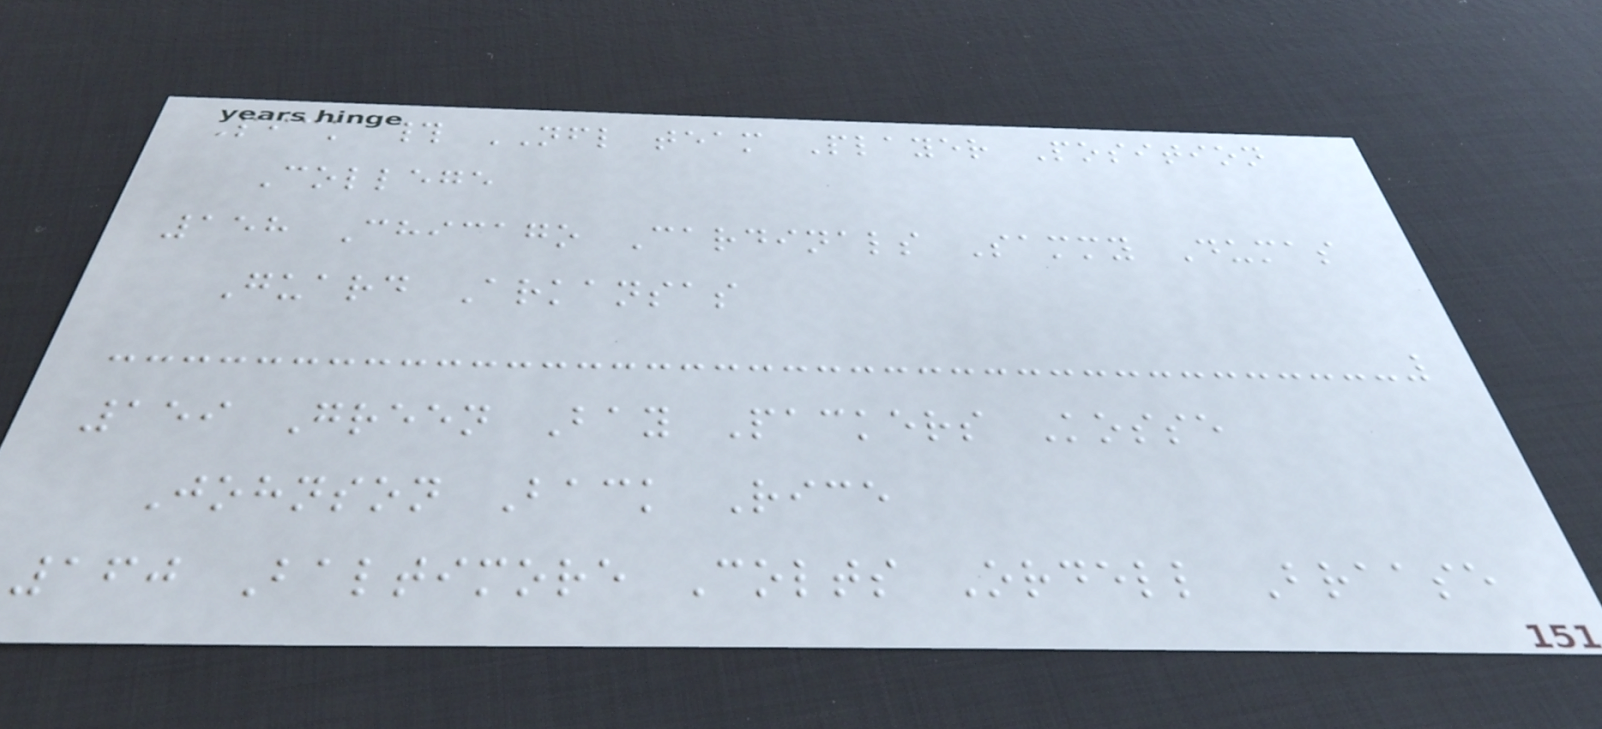Pick # NFL team Player Position
College
158 Chicago Cardinals Sammy Dumas
Guard Arkansas
159 Green Bay Packers Kosse
Johnson Back Rice
160 Baltimore Colts Ordell Braase
